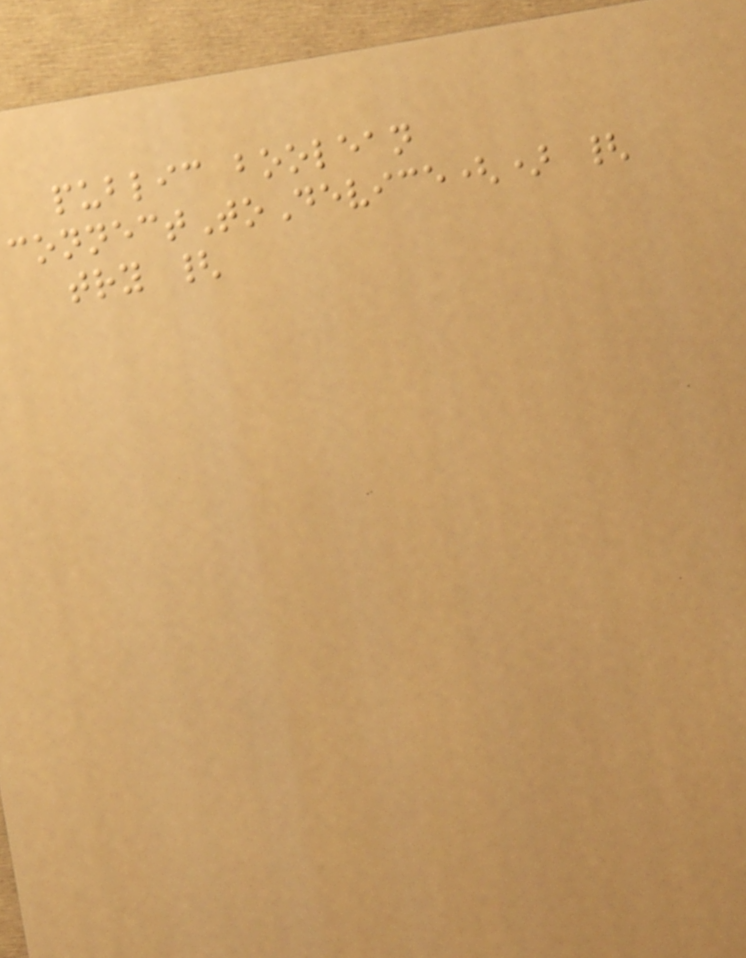public boolean
connectToDevice() {
try {
